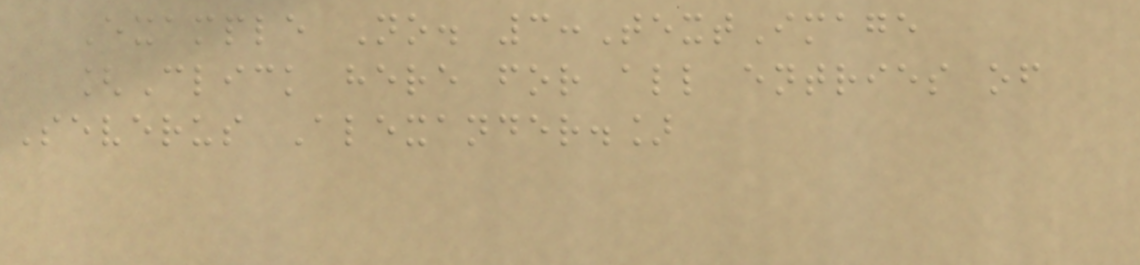Example No. 3:TextImage
[Click here for all entries of
Severus Alexander.]
